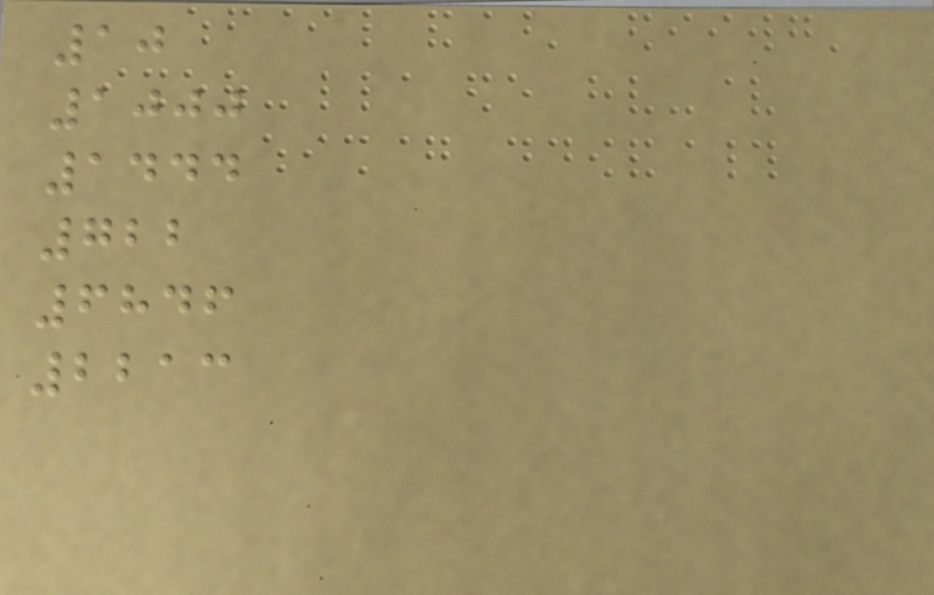10
1000
1444
722
6846
2213
